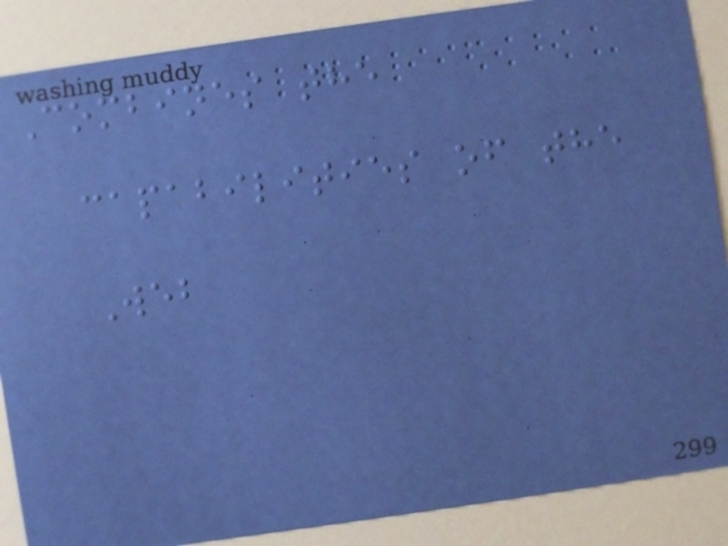Combines the
capabilities of the
Web
